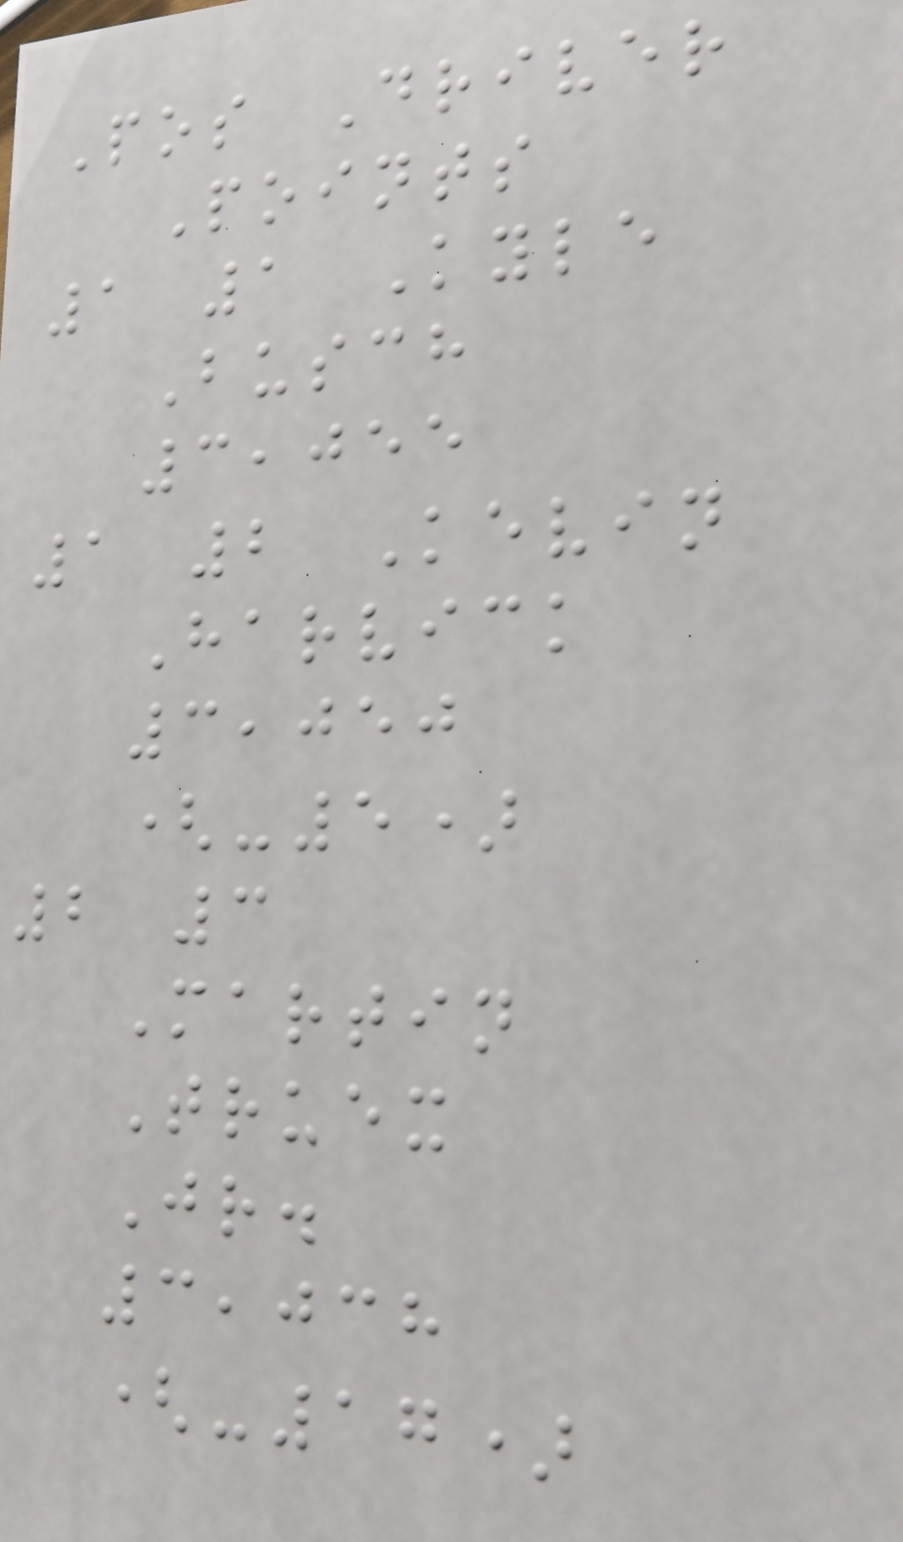Pos Driver
Points
1 1 Kyle
Busch
3,055
1 2 Kevin
Harvick
3,050
(-5)
2 3
Martin
Truex
Jr.
3,038
(-17)
